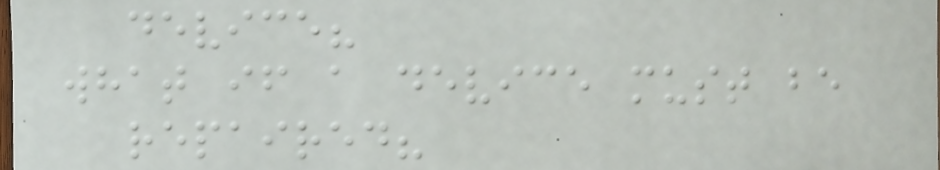device?
what if a device must be
repaired?
